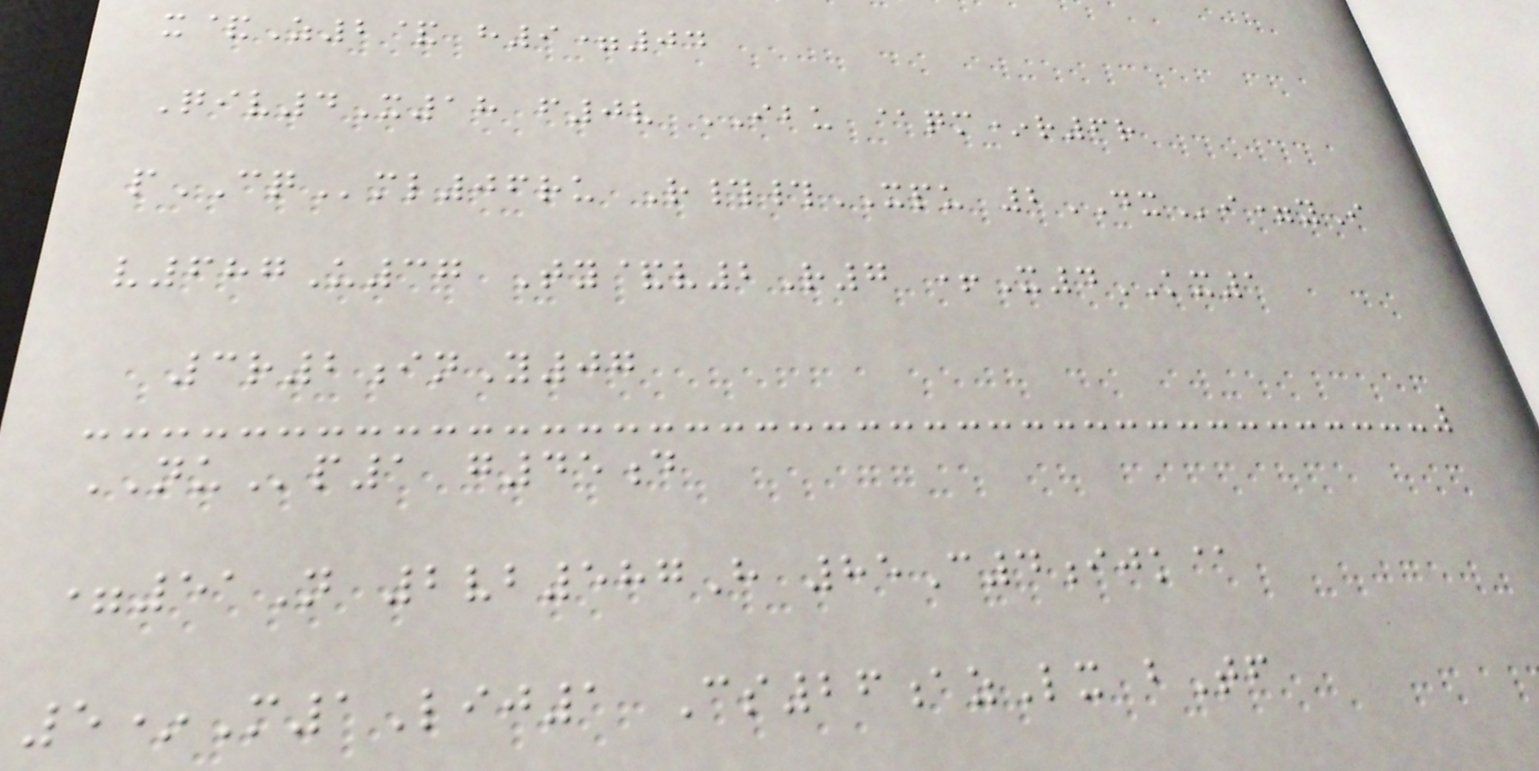x&Z2& h9=04
Qiv4X18 f0v IBU @qm*r6r
pCQml06ru R##XPU 2DXi=yI
v687U37 Ty&v2R7 +X4KX1
3r2inY07
NUp1 g45d
=51N 2vb587H 85C4ijk@
5*M1Lij1 Cs26azLx bTf
